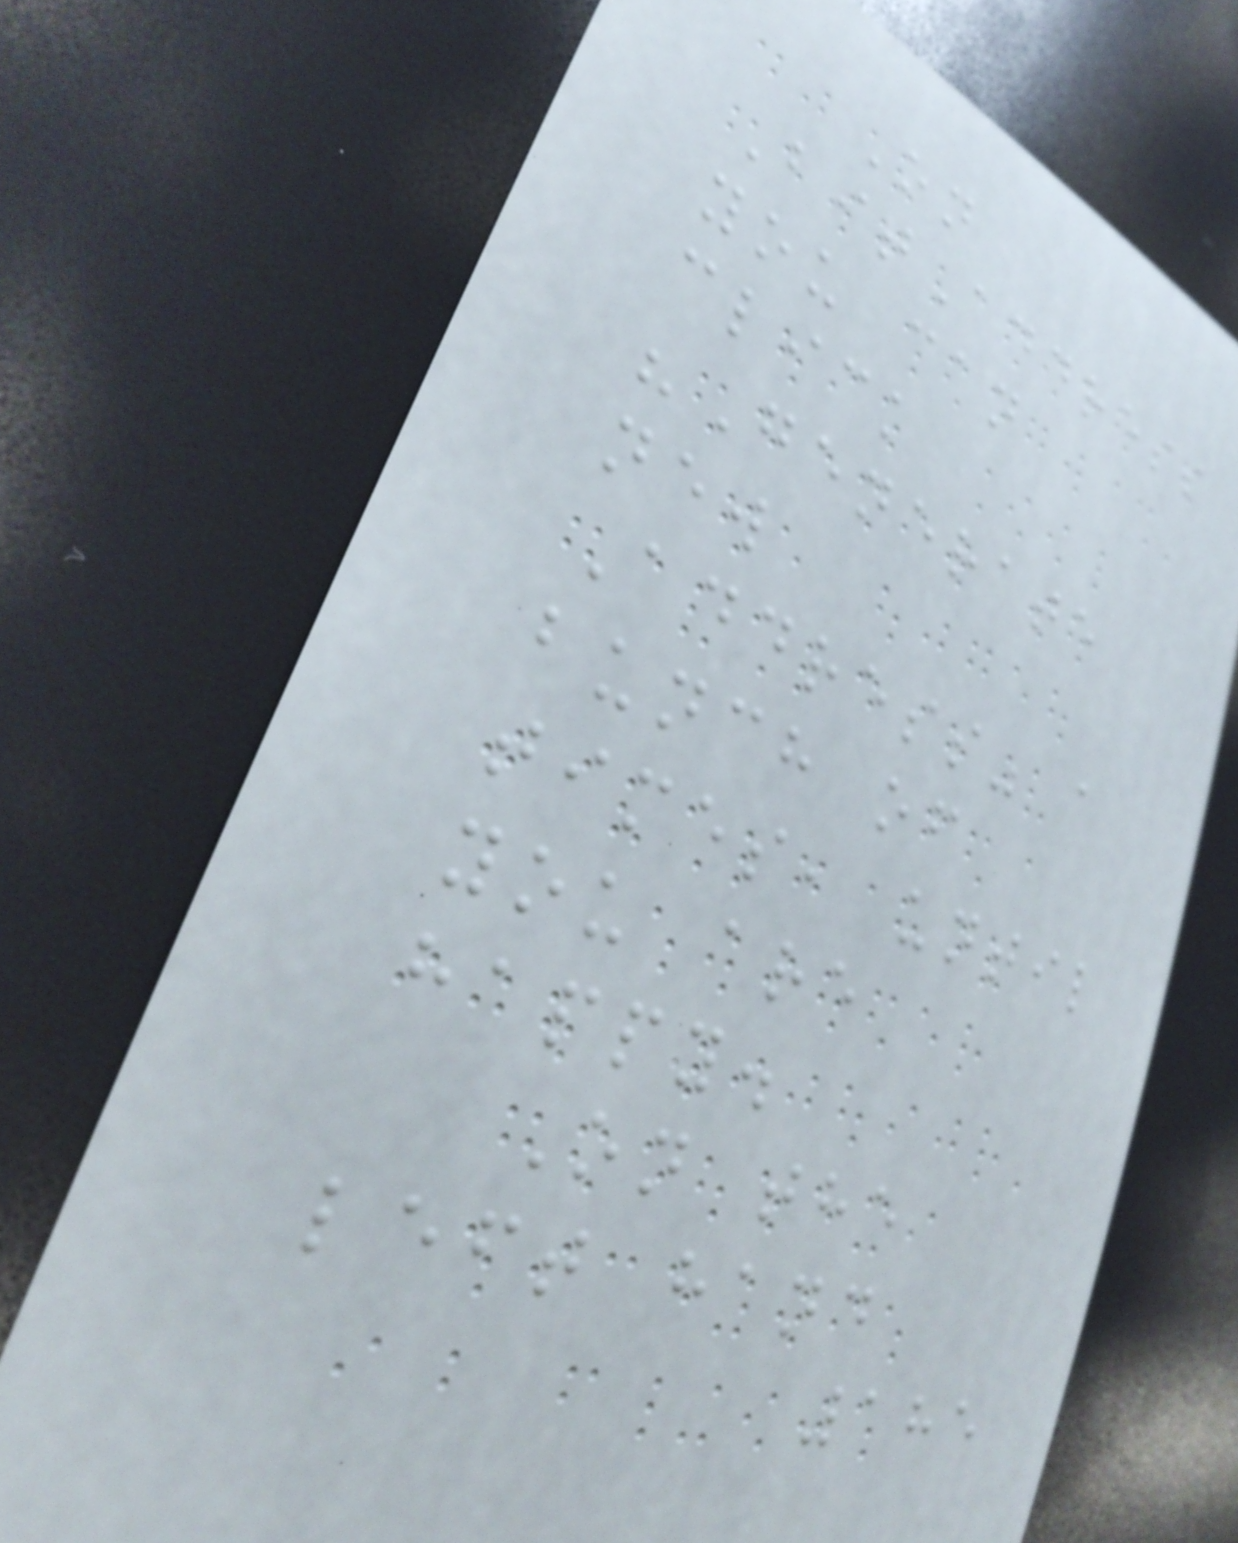On
BitAddress
you can
click
"Generate
new
Address" a
bunch of
times, until
you are
happy.
On the
left hand
185
